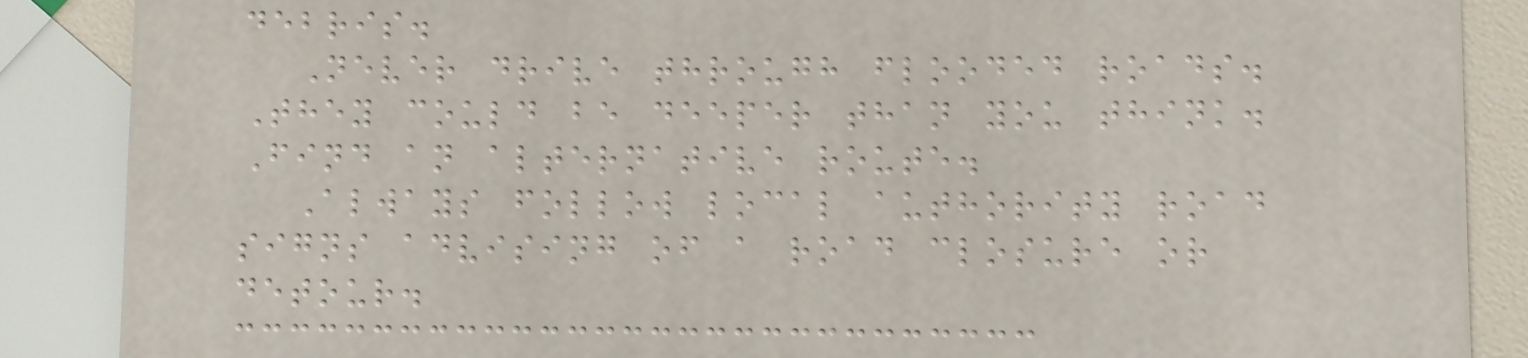debris.
Never drive through flooded roads.
They could be deeper than you think.
Find an alternative route.
Always follow local authority road
signs advising of a road closure or
detour.
